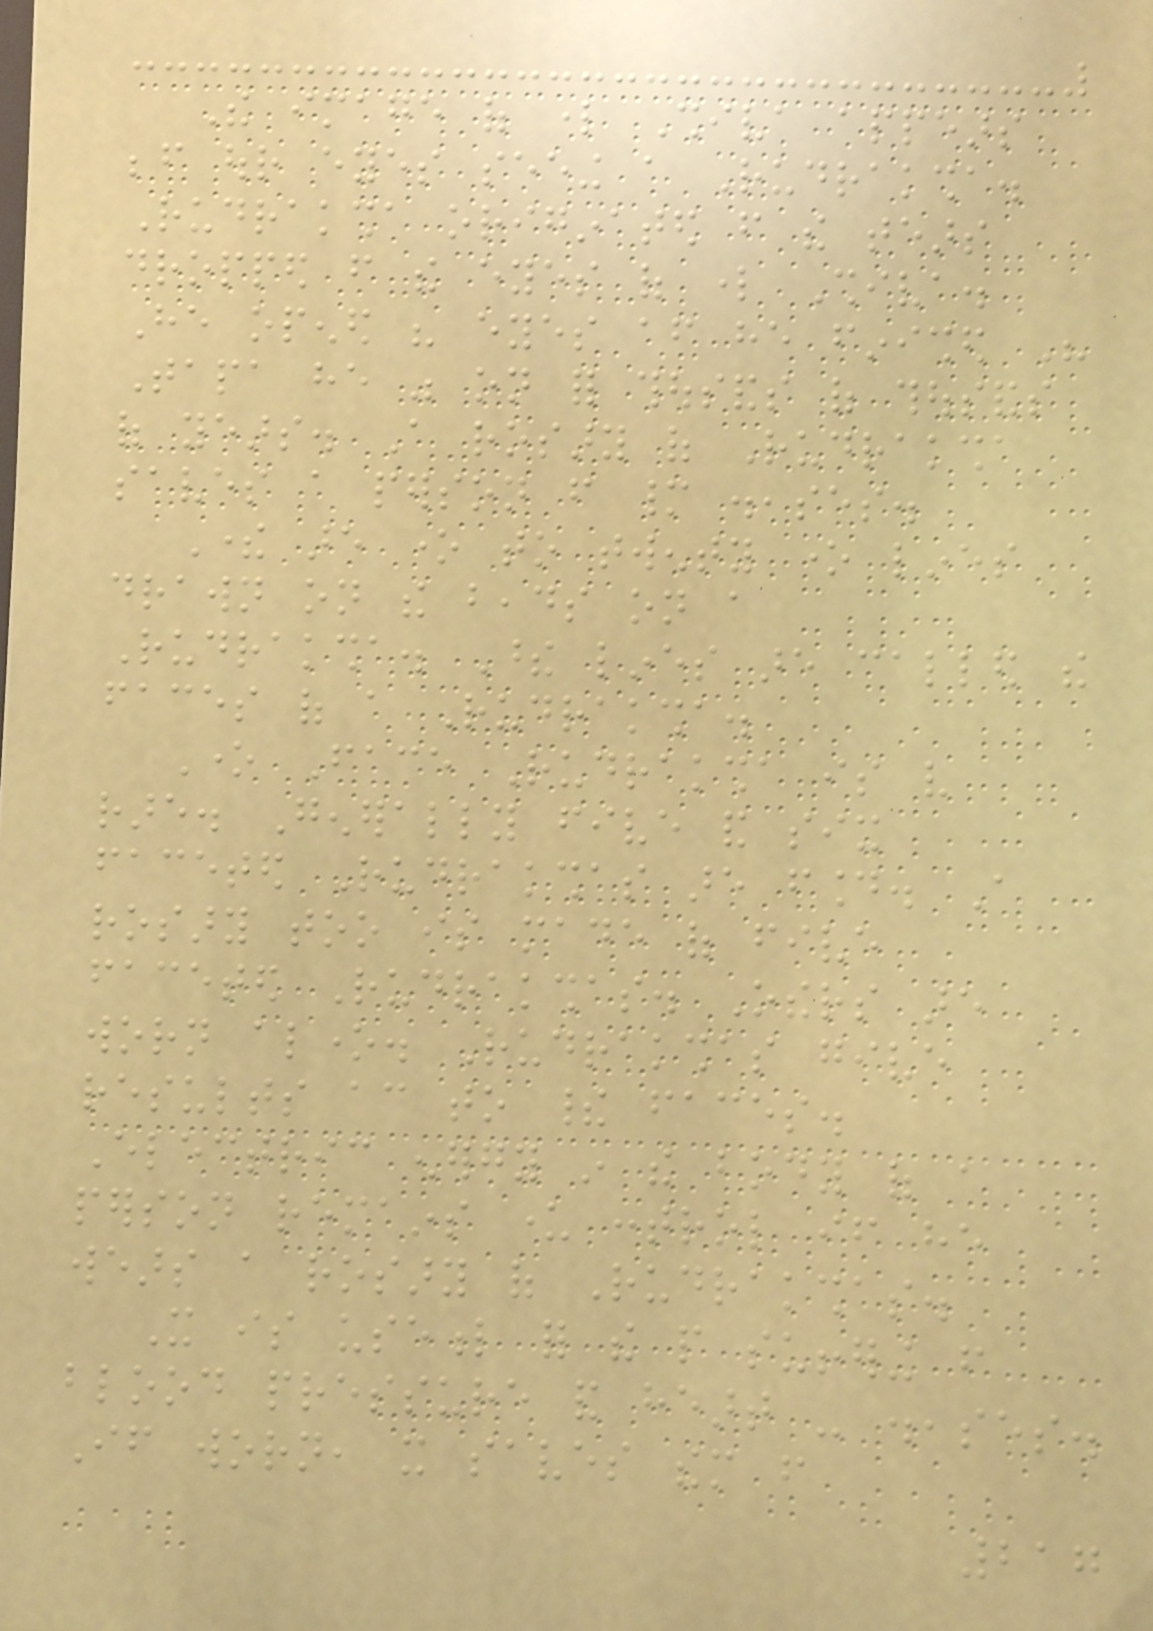The image of lord Shiva appears
before our eyes seeing a Rudraksha.
Rudraksha originated from the tears
dropped from the eyes of lord Shiva.
He opened his eyes after he finished His
Tapa he was on for thousands of thousands
of years. A rosary of Rudraksha
saves a person from many diseases.
There are one to twenty one lines
drawn on the beads on a
Rudraksha. These lines are called the
faces of a Rudraksha.
One Face Rudraksha is very
rare. Generally five and six
faceted Rudrakshas are found. A
rosary too is made of five
faceted Rudrakshas. Others are
worn alone. Rudrakshas give
results according to their faces.
Electric energy in the body of a
person remains under control if he
wears a rosary of Rudrakshas.
It is useful for the people suffering from
blood pressure and heart - diseases.
If worn, it saves them from
217
